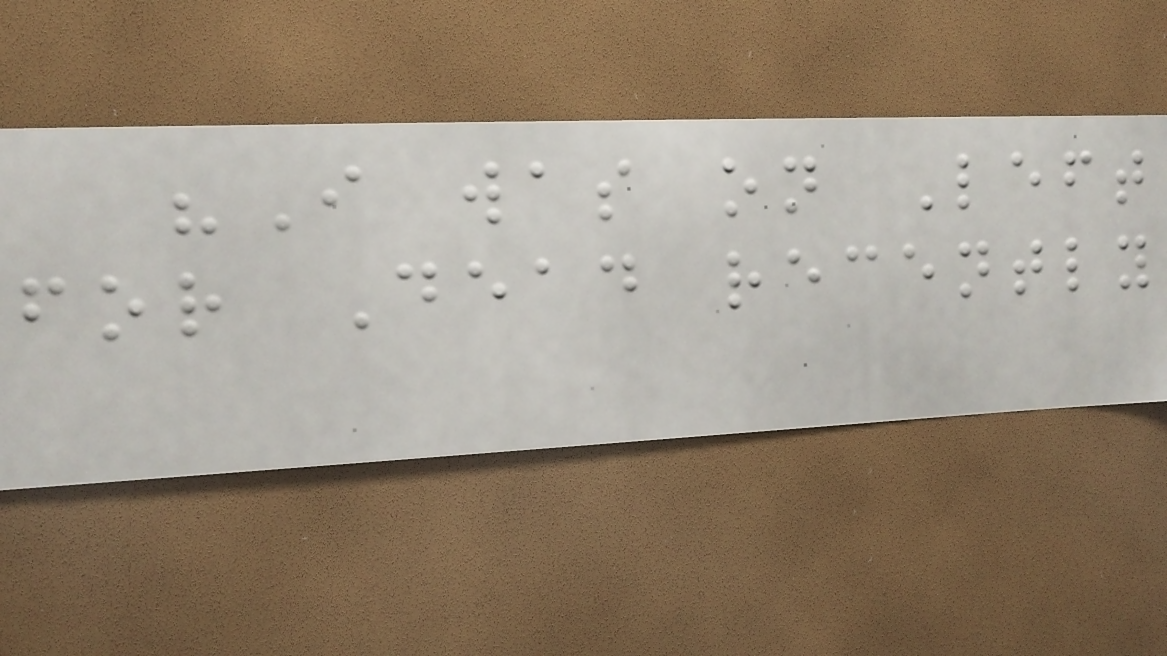"I was on Left
for Dead recently
